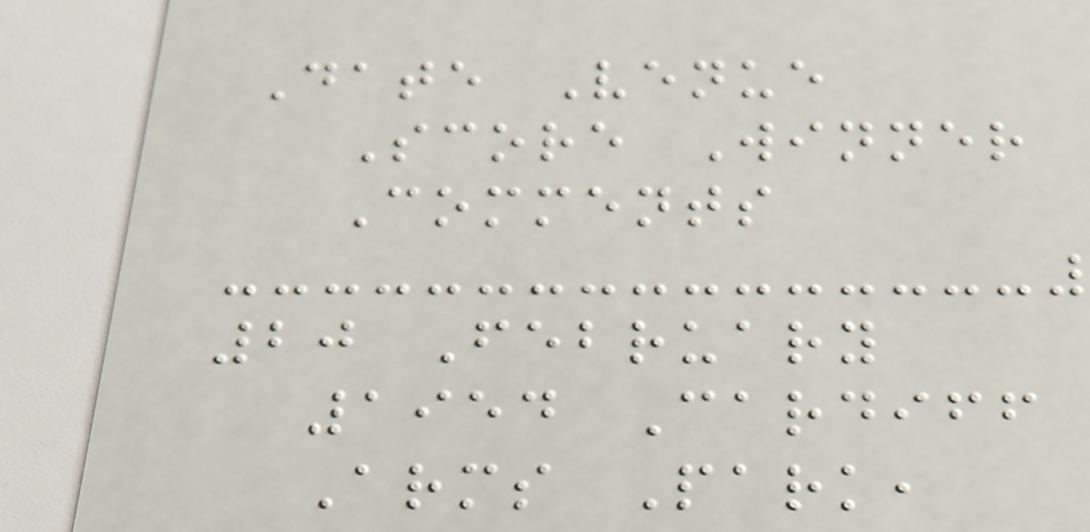Date Venue
Score Winner
Comments
20 February
1954 Cardiff
Arms Park,
